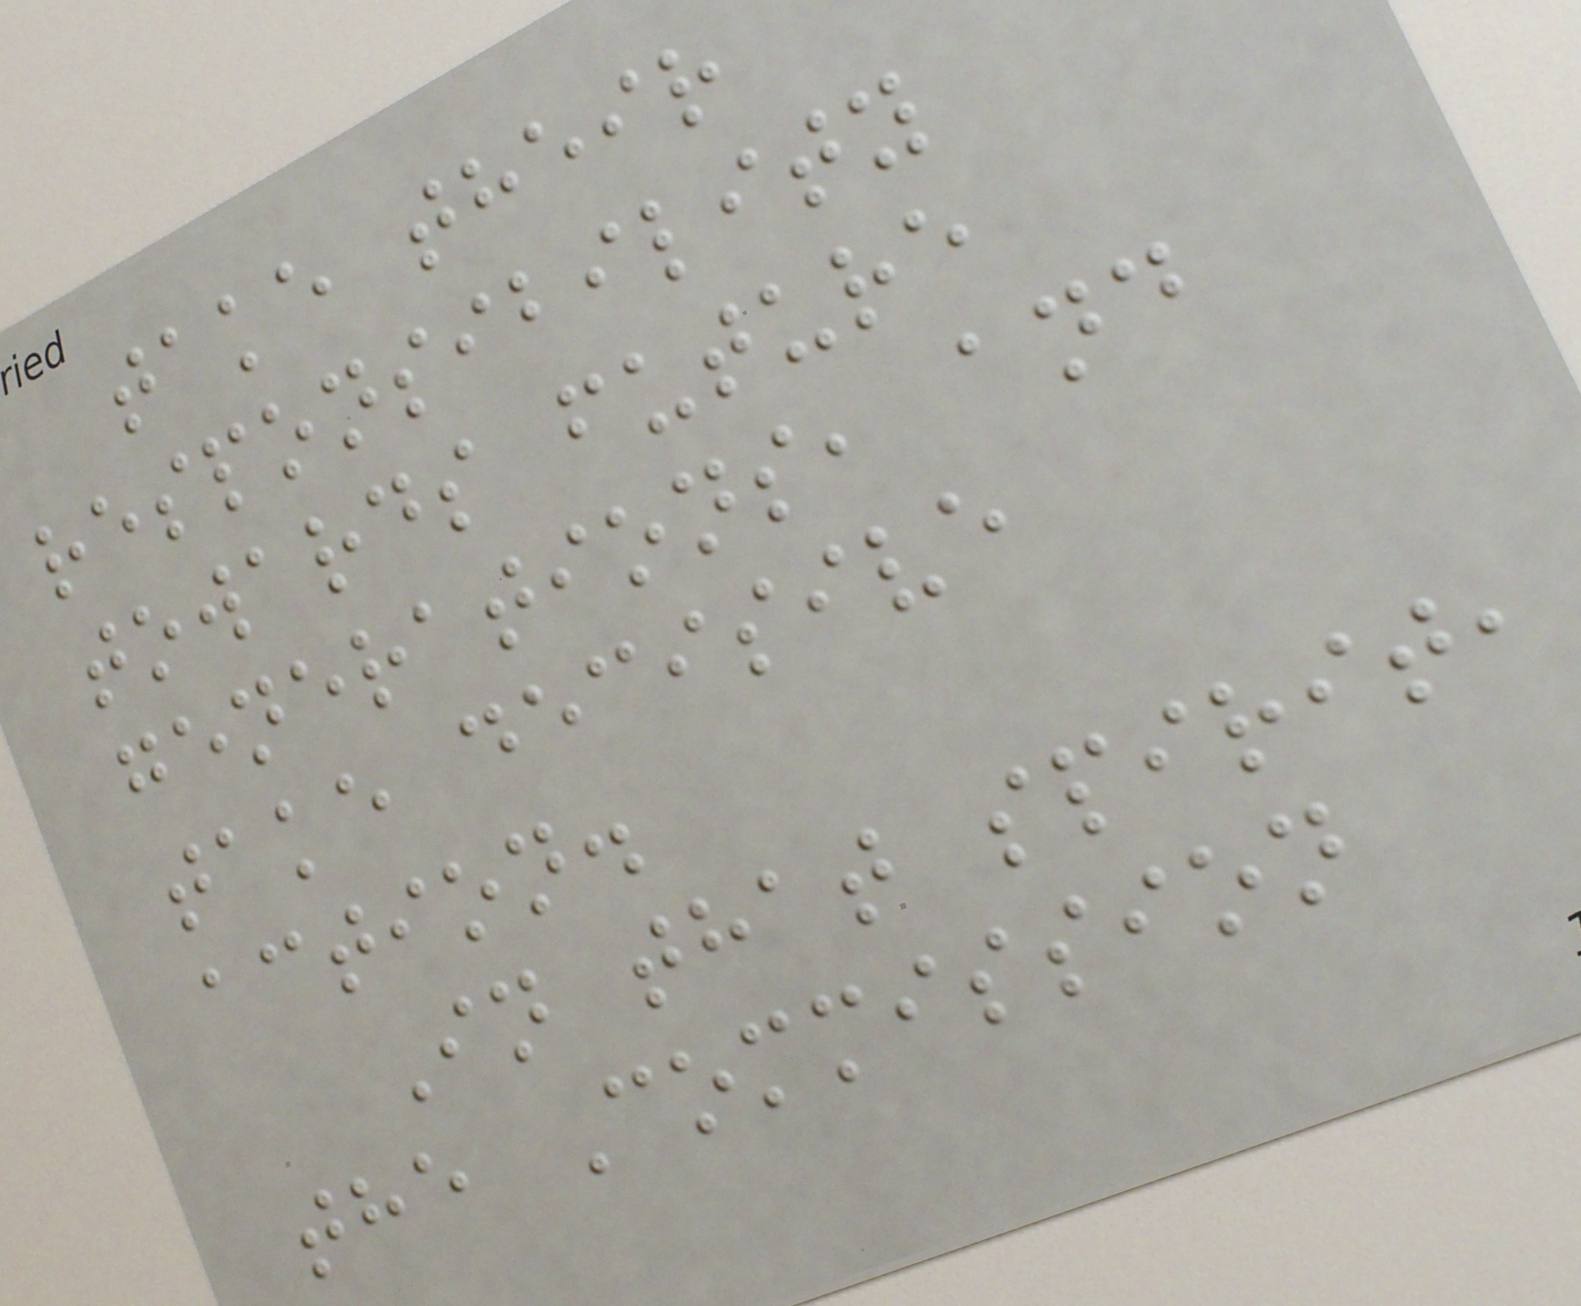take their
responsibility
towards future
generations, and
take decisive
action.
In that spirit,
the Commission
